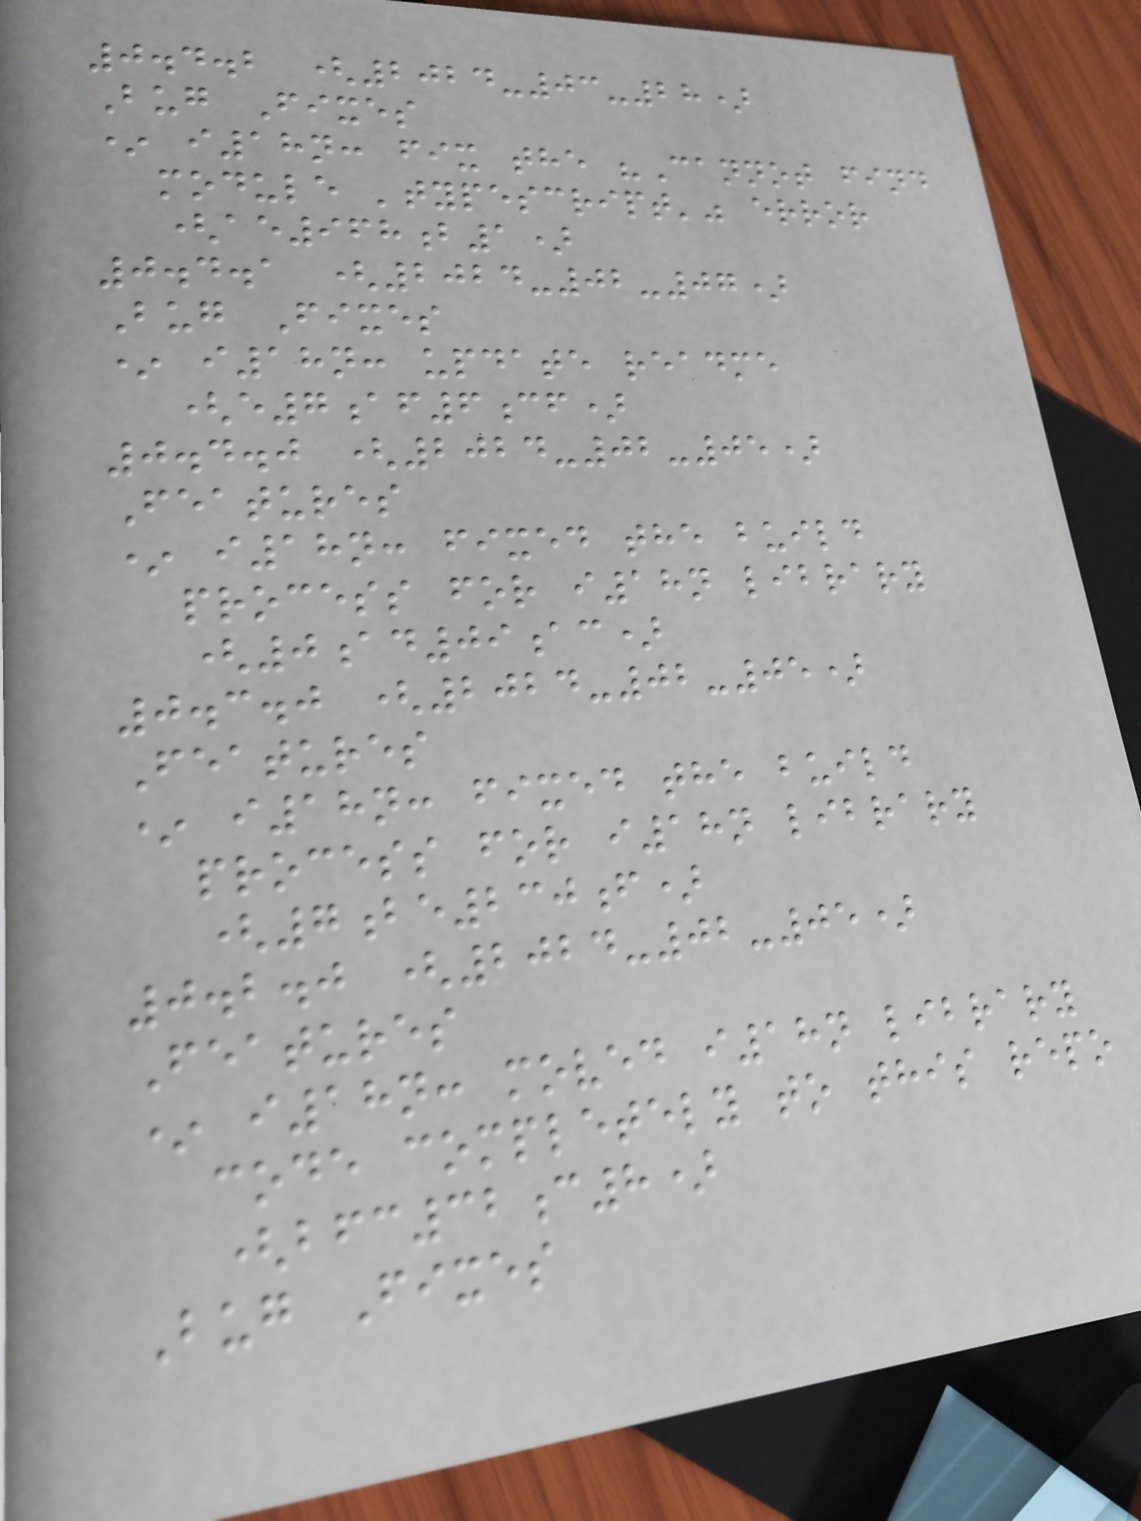0.4.2 (2024-03-28)
Bug Fixes
* i18n: fix the "Cannot find
module 'typescript'" error
(ae968b1)
0.4.1 (2024-02-07)
Bug Fixes
* i18n: update readme
(e7af6cf)
0.4.0 (2024-02-05)
Features
* i18n: fixed the build
process for i18n library
(0ad09ac)
0.3.0 (2024-02-05)
Features
* i18n: fixed the build
process for i18n library
(7be230f)
0.2.0 (2024-02-05)
Features
* i18n: moved i18n library
code completely to this repo
(bfc32c8)
Bug Fixes
